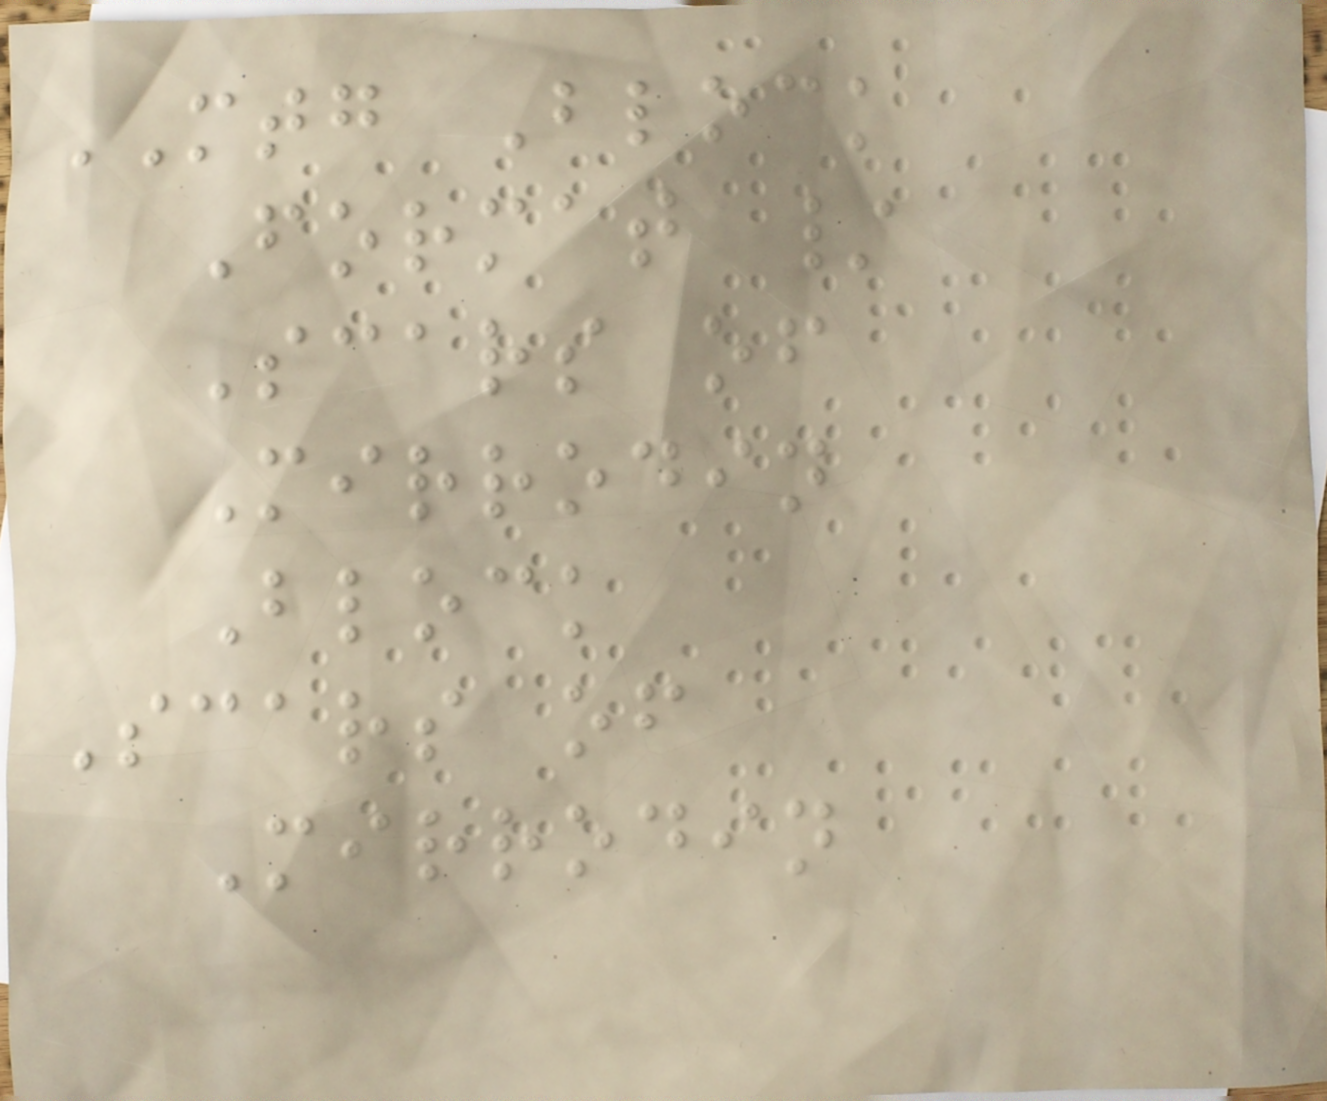MTG Block
Format /
Scars of
Mirrodin
Block
Scars of
Mirrodin
